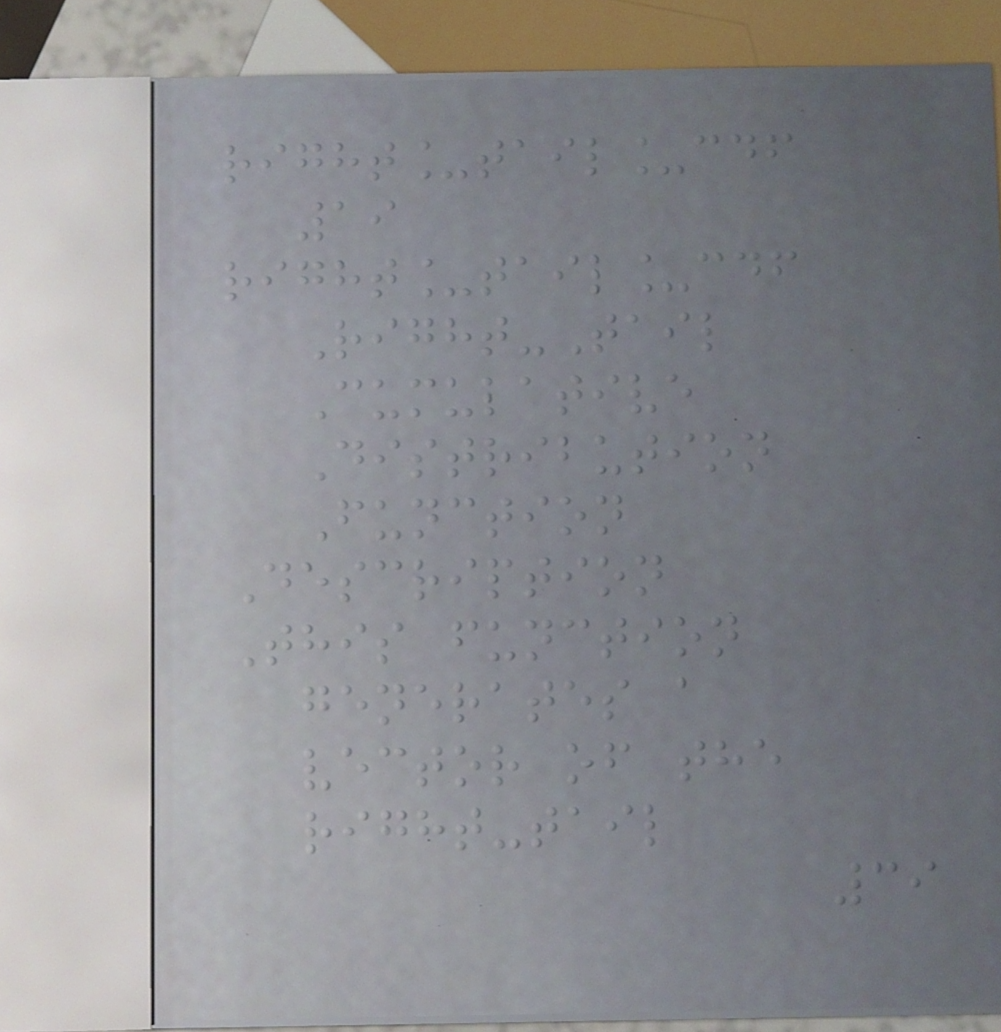right_tail_cdf
19
right_tail_cdf
Right-Tail
Cumulative
Distribution
Function
Description
This function
generates a
vector of the
right-tail
39
